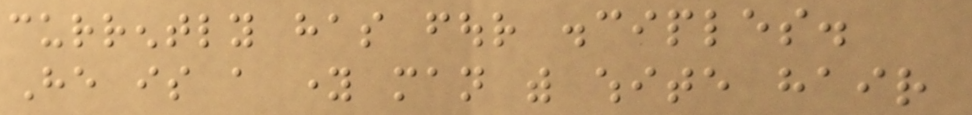currently has four disciples.
He is a young man with white hair
